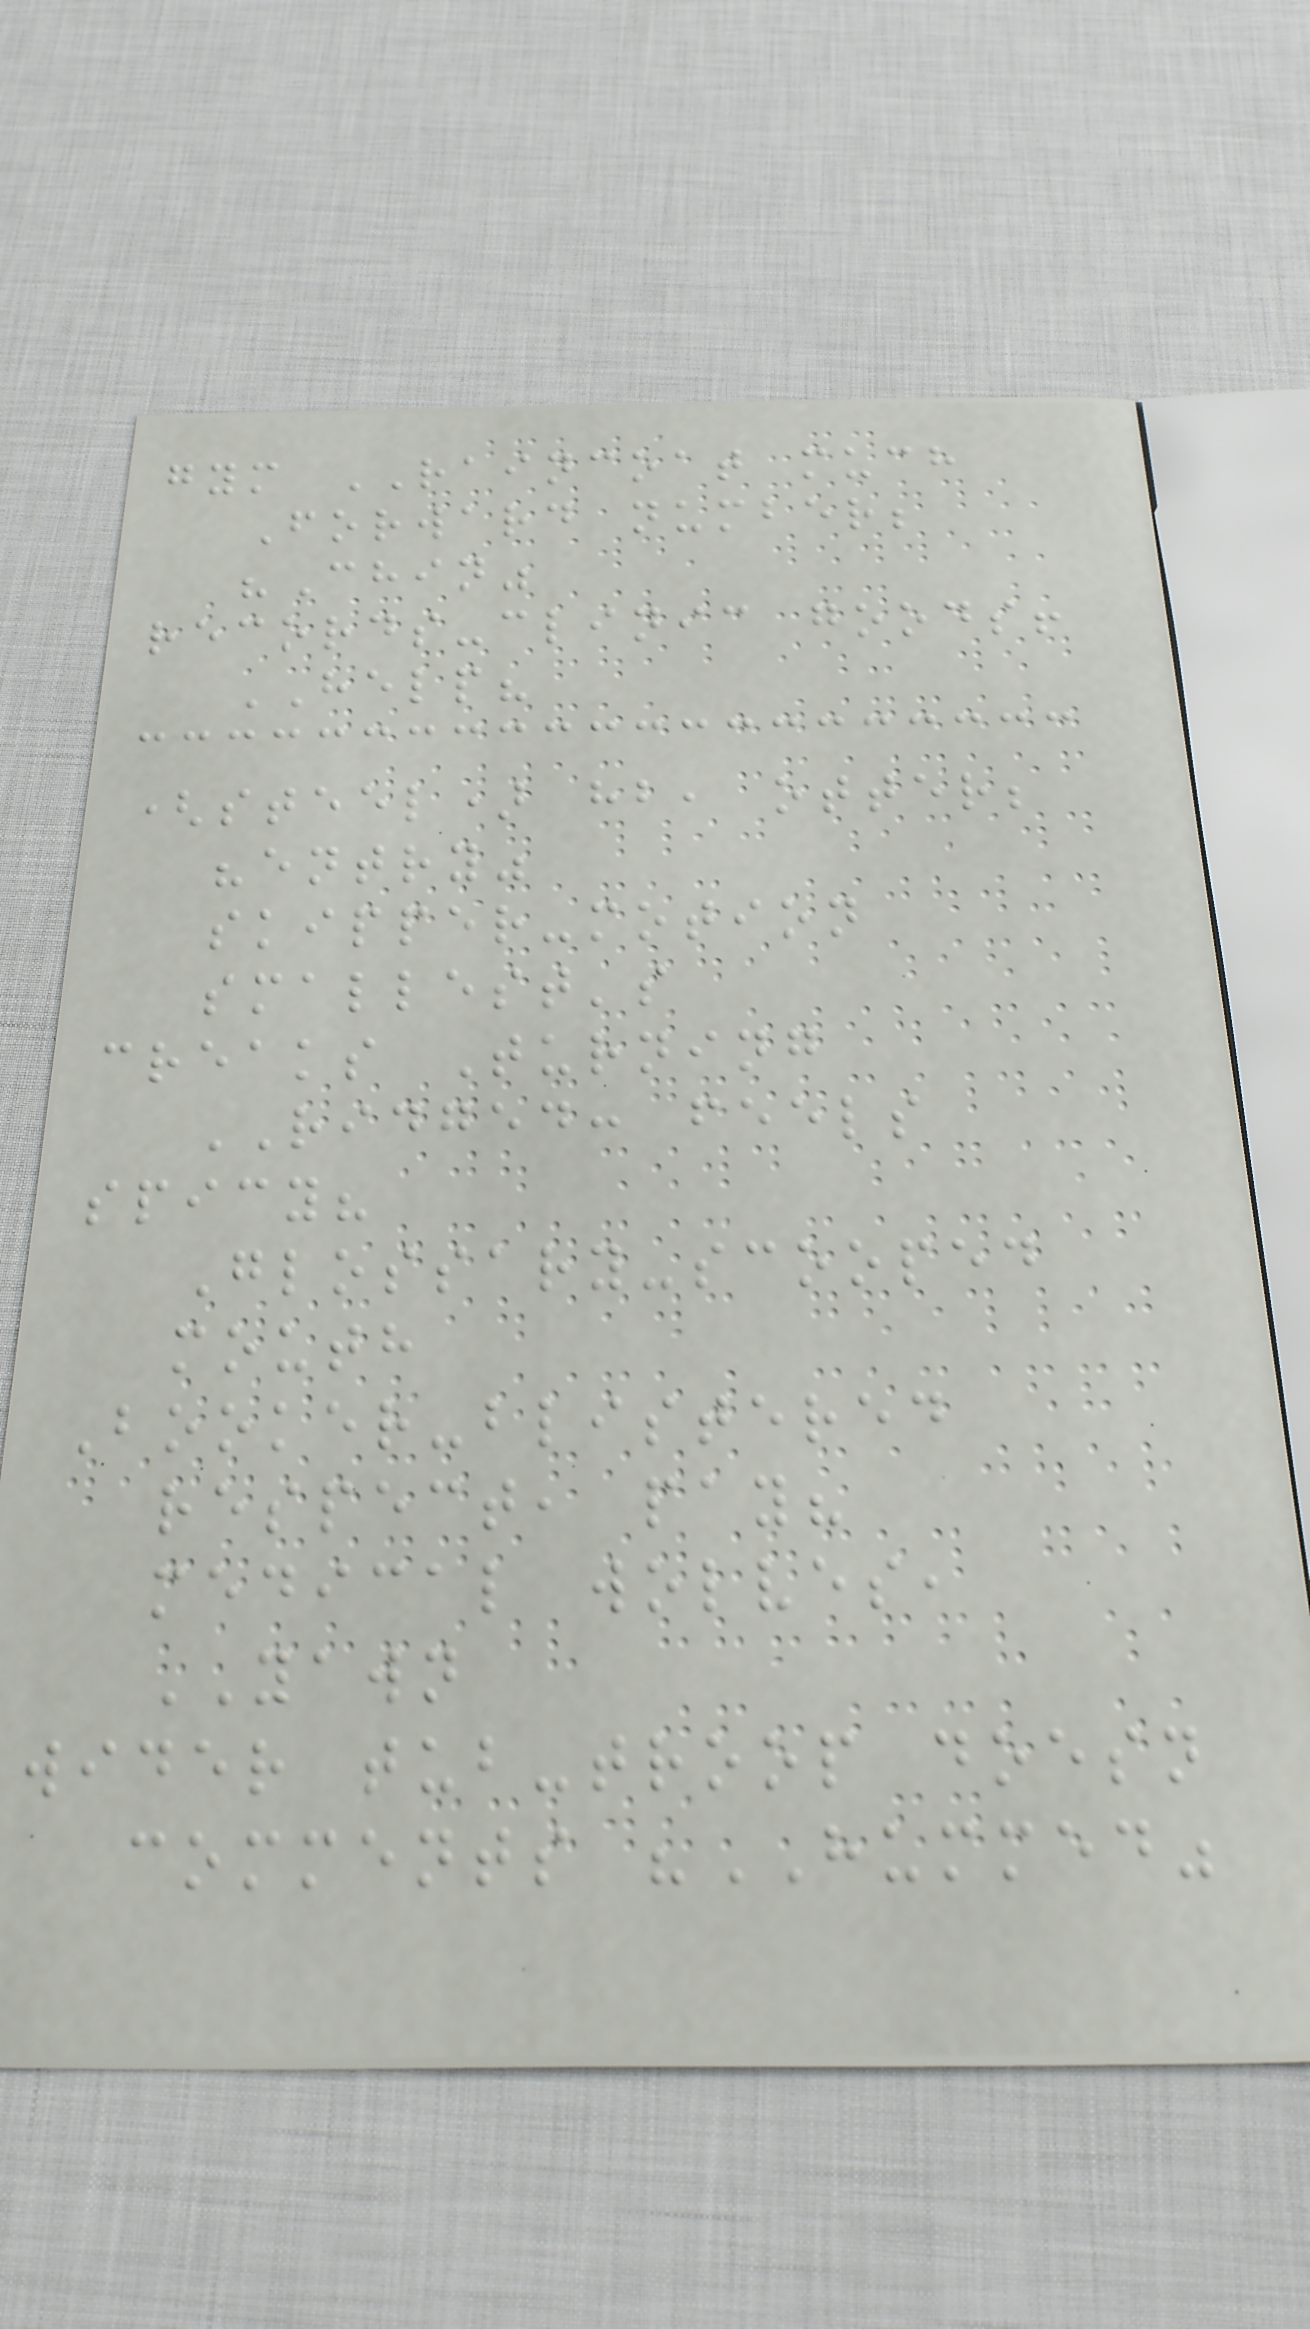gym RAINCOAT much
Forward number;
"Chin"
records-clinic goods!
HELP?
(steel) hb, otter;
"entry"
skipper-motion
smallest's
creaks Turning
RIDGED: feels
spicy?
Glossary-scooped
mouth
Booker-blistered
respect, pay?
medical wolves,
YAWN
wider tub-troop doesn
comments "HUMMED"
